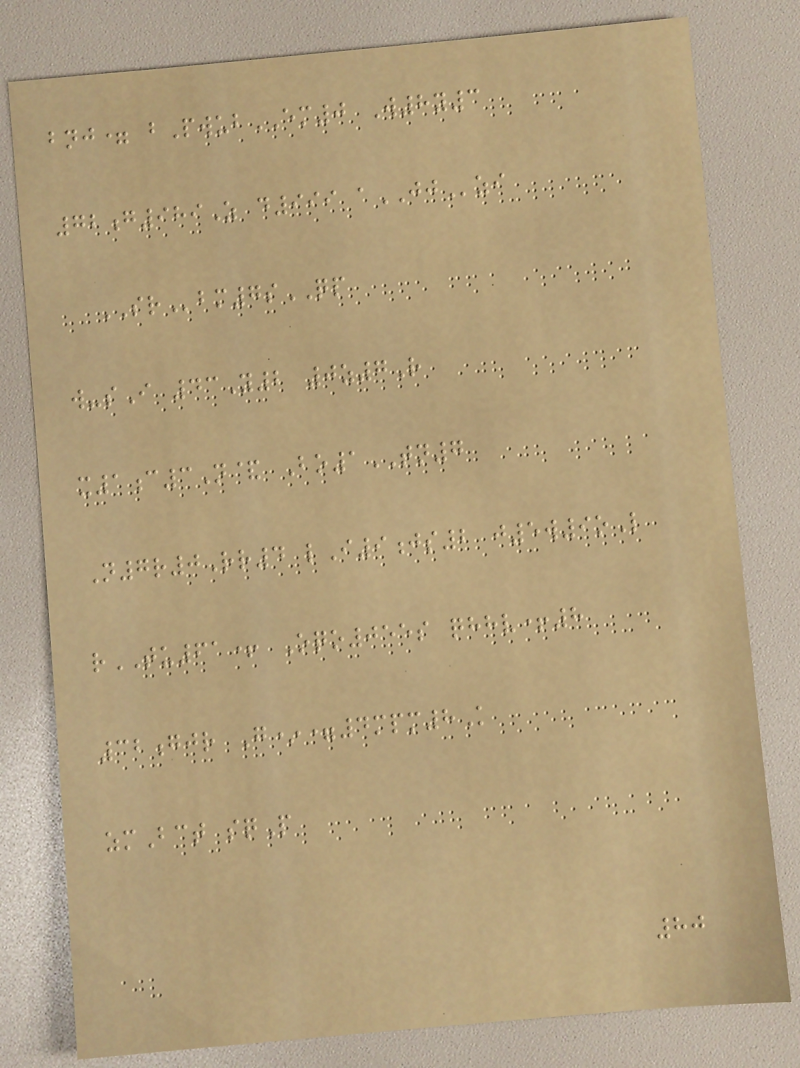bnj= bPwubEM0 W8y3
72g989Z d999 aJJzi
SRbm7sQP
w-sI 43Y2 0z7R
x1c3N& Bo1TN7
N7r0Rr4 lI9js2 j5w9oL
rTU61+ Oqo055s qhhv+8
32gjr G*=4mpm8K
zmBct sqP
80
